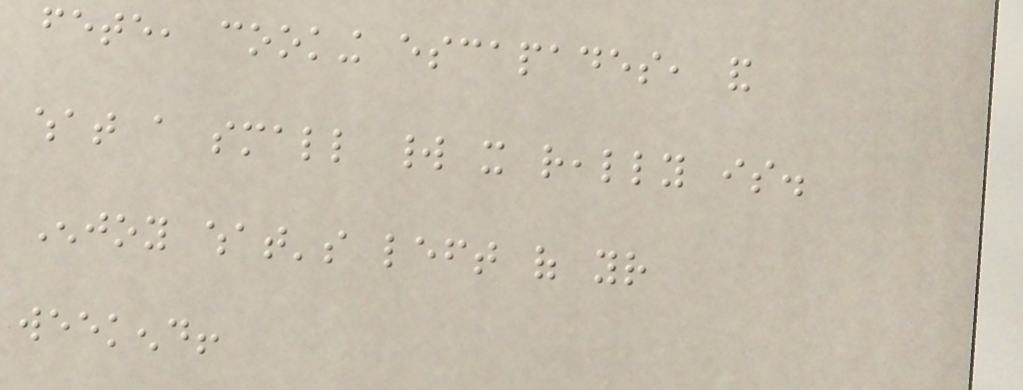fete, cooking escapades, and
what a small world it really is.
Enjoy what's left of your
weekend!
